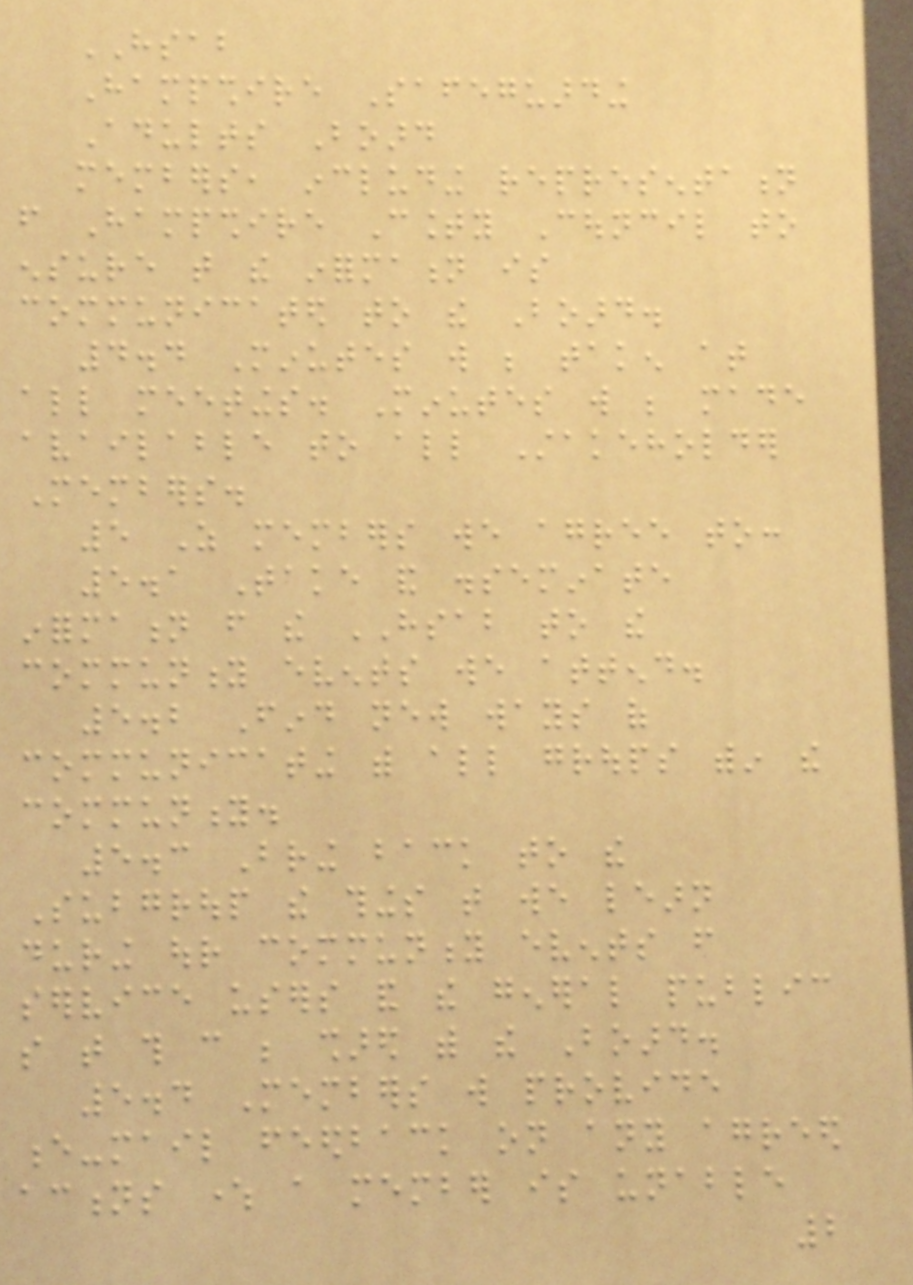HSAB
Hampshire Safeguarding
Adults Board
members, including representation
from Hampshire County Council to
ensure that the information is
communicated to the Board.
4.4 Minutes will be taken at
all meetings. Minutes will be made
available to all Stakeholder
Members.
5 As members we agree to:
5.1 Take and disseminate
information from the HSAB to the
community events we attend.
5.2 Find new ways of
communicating with all groups within the
community.
5.3 Bring back to the
Subgroup the things that we learn
during our community events from
service users and the general public
so that this can be shared with the Board.
5.4 Members will provide
e-mail feedback on any agreed
actions where a member is unable
2
